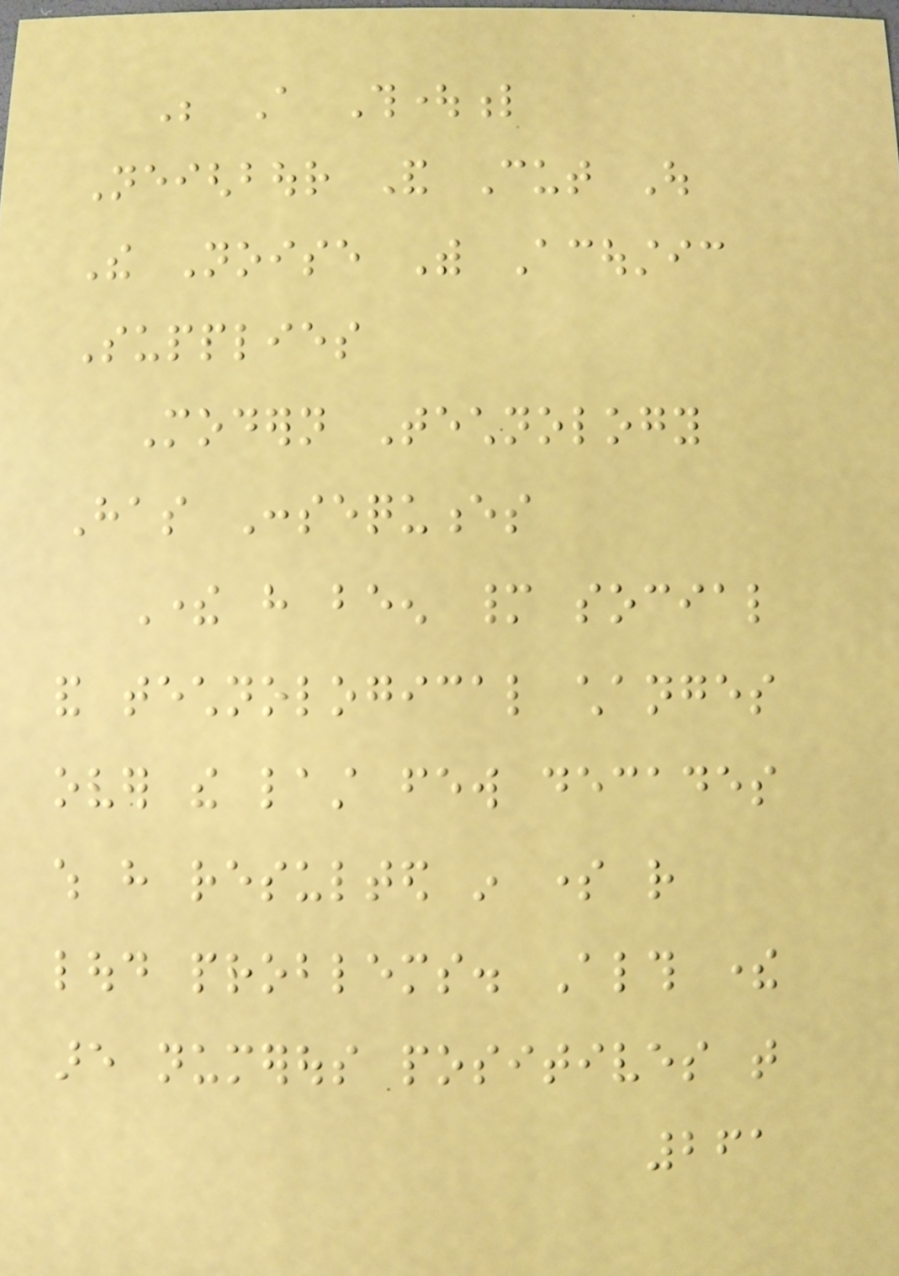Be A Thoughtful
Neighbour And Cut Out
The Noise With Acoustic
Supplies
Modern Technology
Has Consequences
There have been many social
and technological changes
over the last few decades
which have resulted in some rather
loud problems. Although there
are numerous positives that
261
